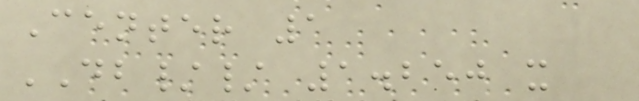Center 1
DB// 1.250 x
